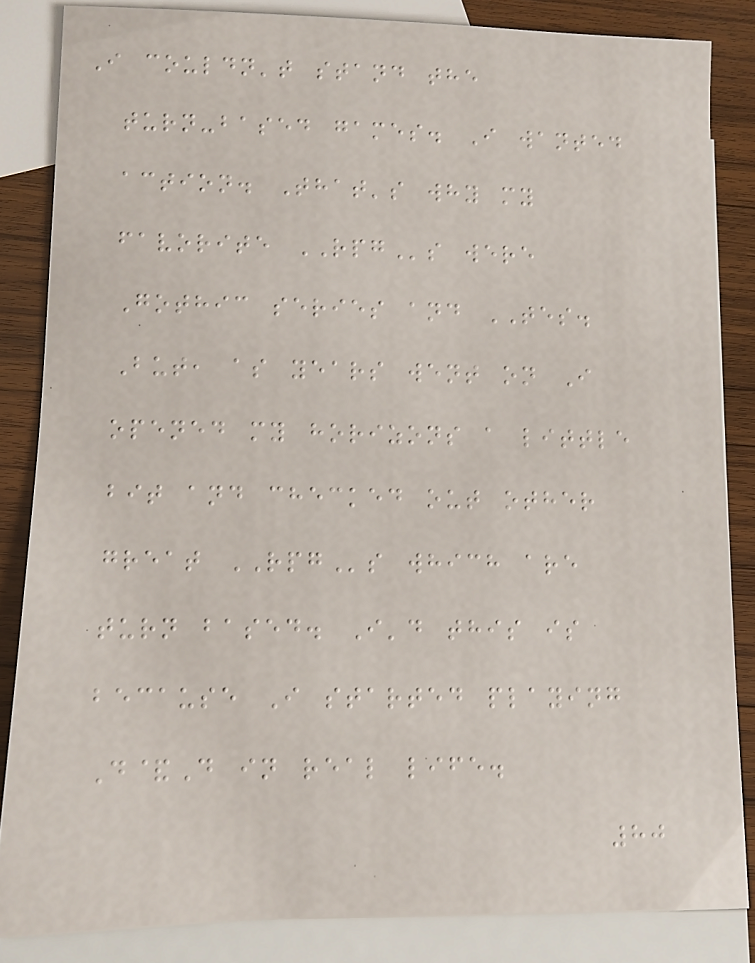I couldn't stand the
turn-based games. I wanted
action. That's why my
favorite RPGs were
Gothic series and TES.
But, as years went on I
opened my horizons a little
bit and checked out other
great RPGs which are
turn based. I'd this is
because I started playing
D&D in real life.
80
